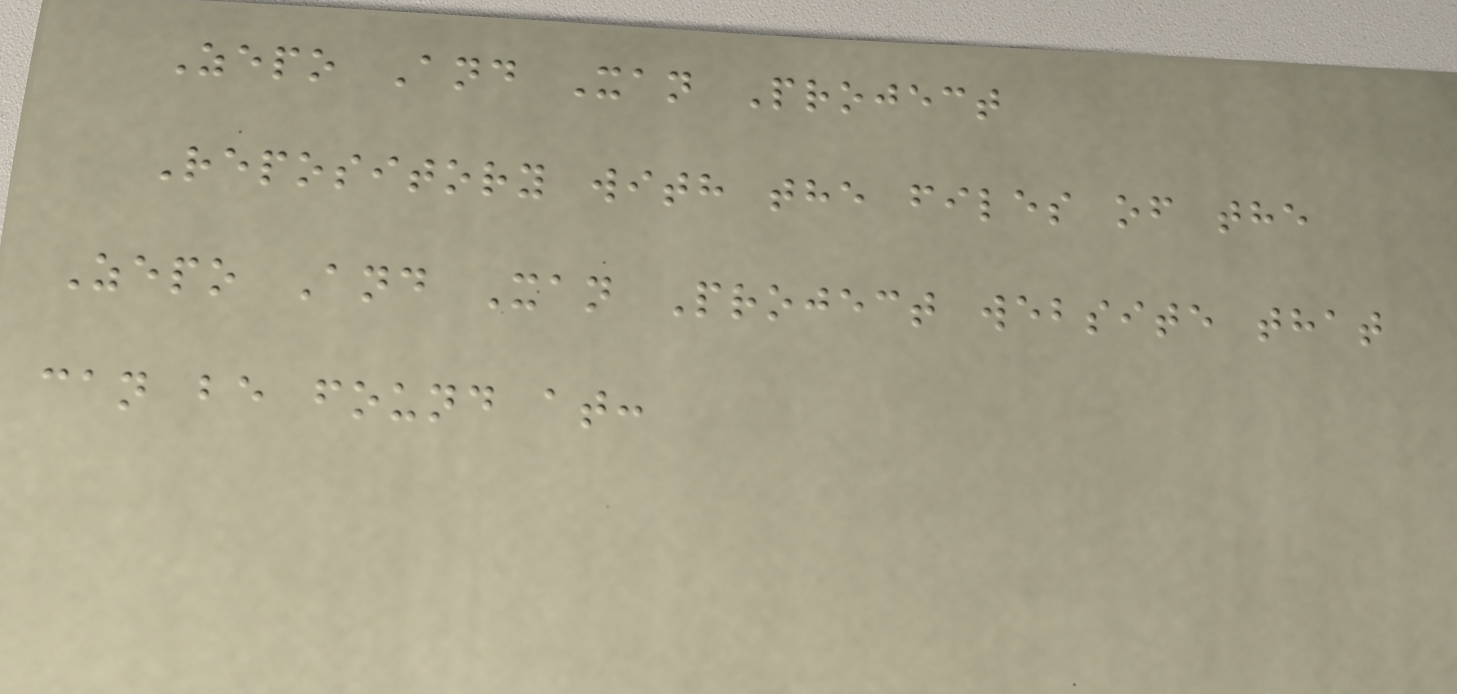Zepo And Xan Project
Repository with the files of the
Zepo And Xan Project website that
can be found at:
